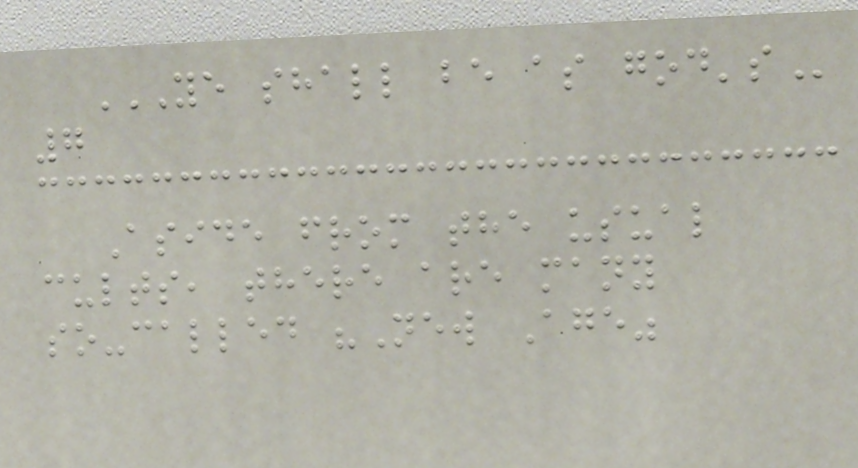YE SHALL BE AS GOD'S
7
Aside from the usual
cults, there are many
so-called "New Age"
